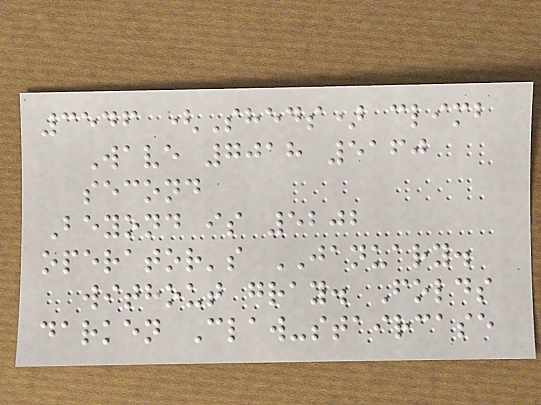3546 (Sheds) climb
Wave 7018 5160
second
Beyond is 5202
operator's JANUARY.
without gray. Folds
darken Claw-staircase
